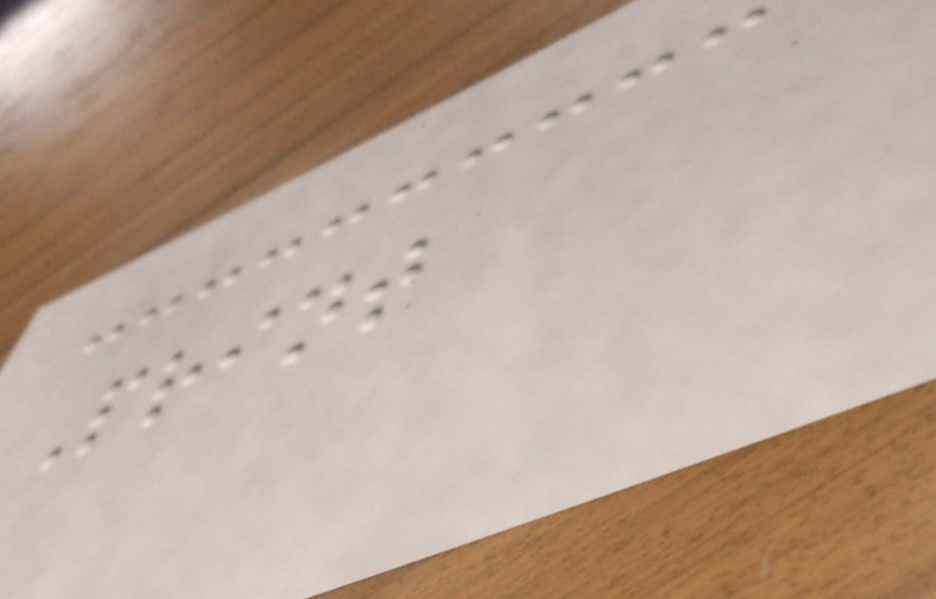Print
